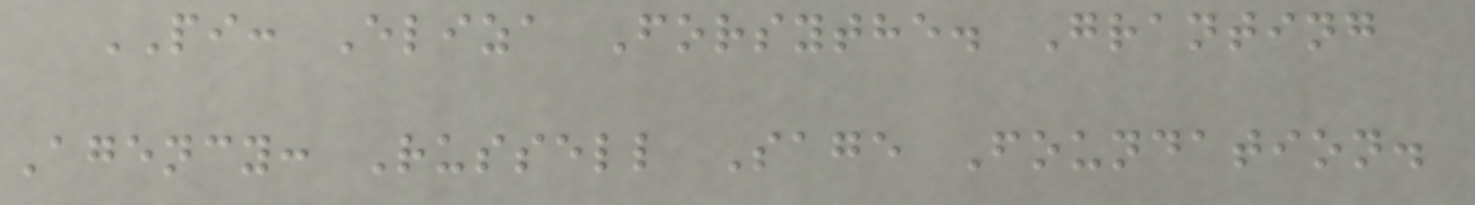PI: Eliza Forsythe. Granting
Agency: Russell Sage Foundation.
